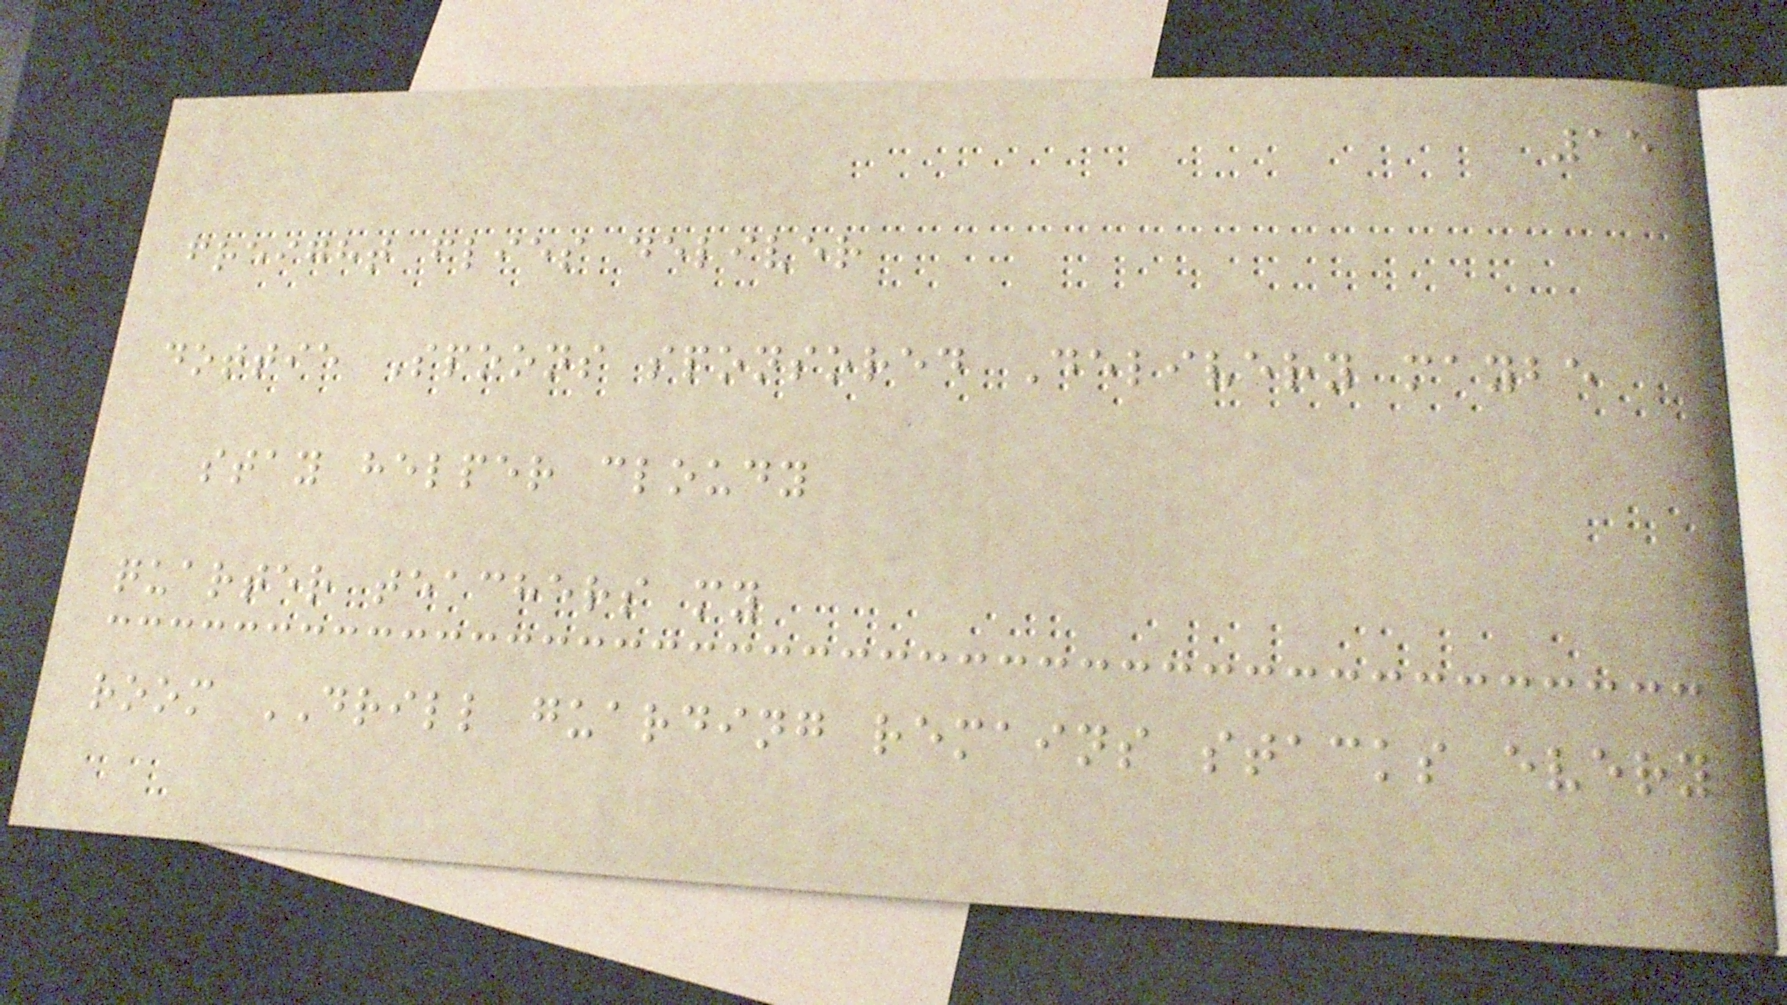15
freight flies deliver
dottie Spoons sponsored Delivery maybe
stay helper cloudy
quarter teachers my
room DRILL guarding remains stacks every
